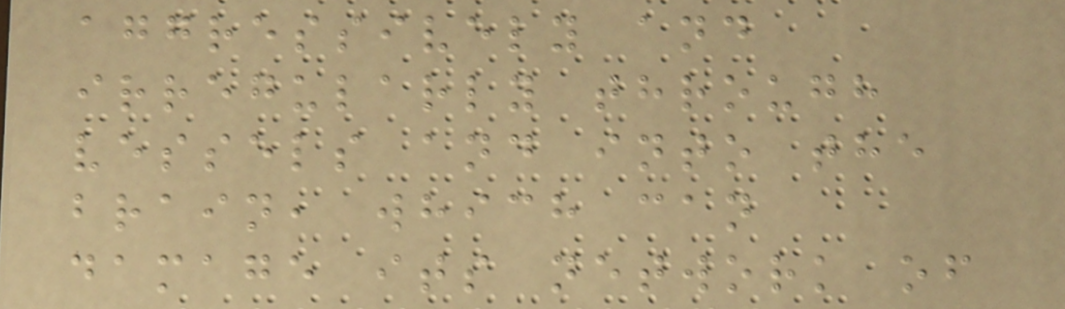aggressively and
irregularly through
vessels and into the
brain, which can
damage its network of
